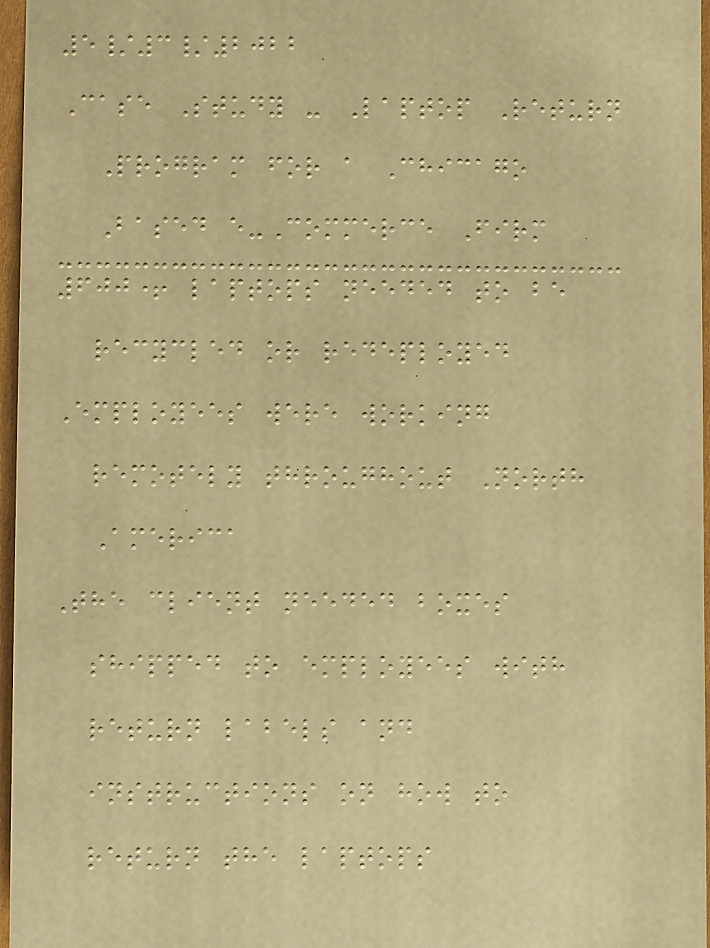5/3/2022
Case Study - Laptop Return
Program for a Chicago
Based e-Commerce Firm
600+ laptops needed to be
recycled or redeployed
Employees were working
remotely throughout North
America
The client needed boxes
shipped to employees with
return labels and
instructions on how to
return the laptops
